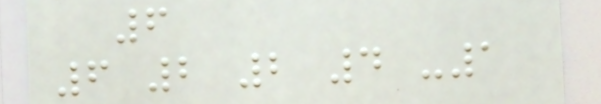6
6 2 2 4 -1
